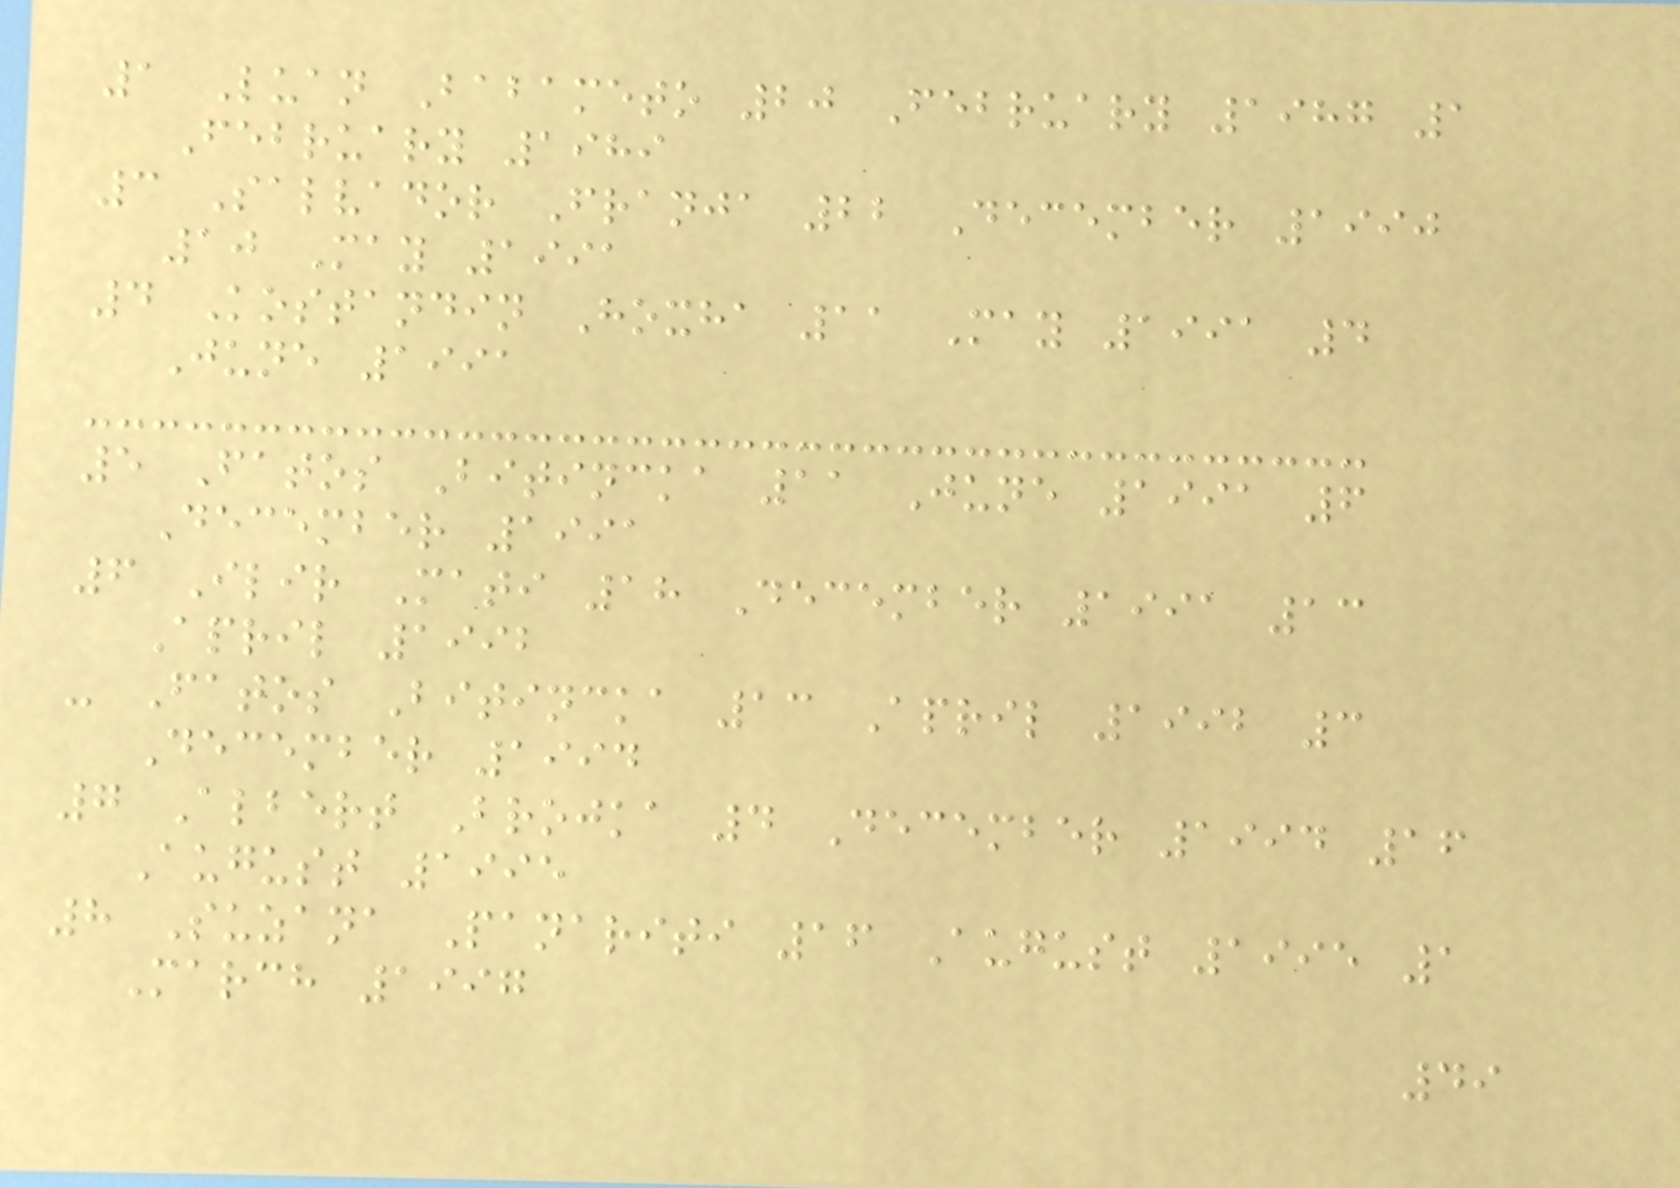1 Luan Babameto 20 February 1987 1
February 1989
3 Salvador Franja 22 December 1990
10 May 1991
4 Kostandin Hoxha 11 May 1991 4
June 1991
5 Fatos Bitincka 11 June 1991 6
December 1991
6 Ilir Mati 18 December 1991 13
April 1992
- Fatos Bitincka 13 April 1992 3
December 1994
7 Albert Brojka 4 December 1994 16
August 1995
8 Suzana Panariti 16 August 1995 1
March 1997
49
